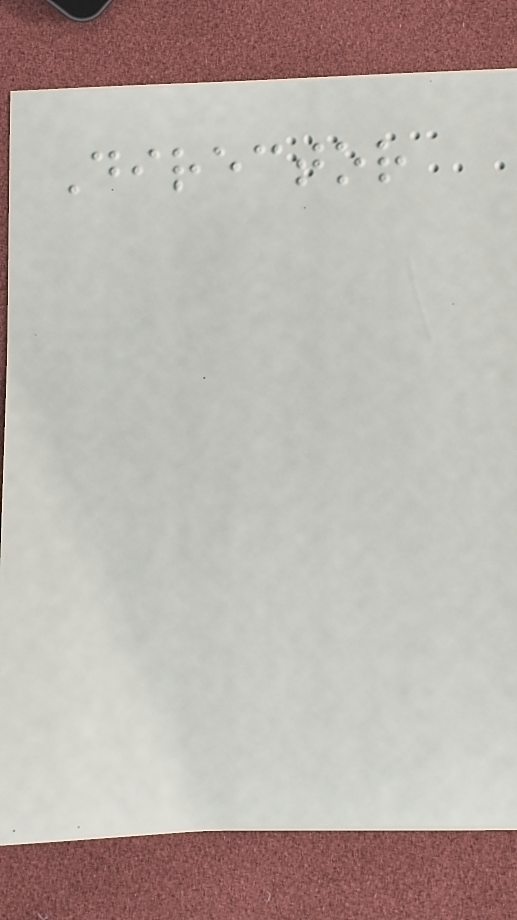Director
